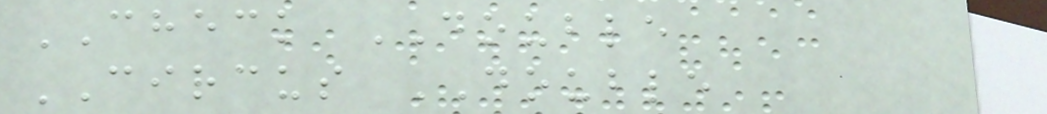CHECK DOUBLE
CIRCUS DOUBLE
